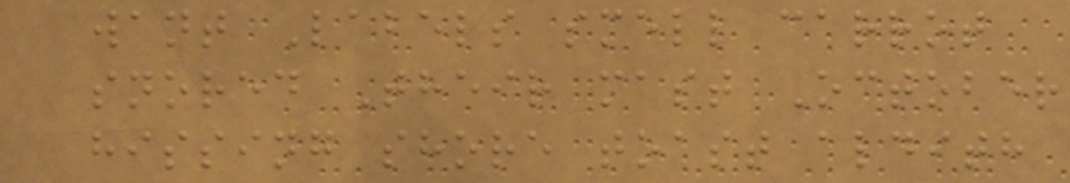want Labels smell carrot
snored Their mast October
hissing shore toast aldith
